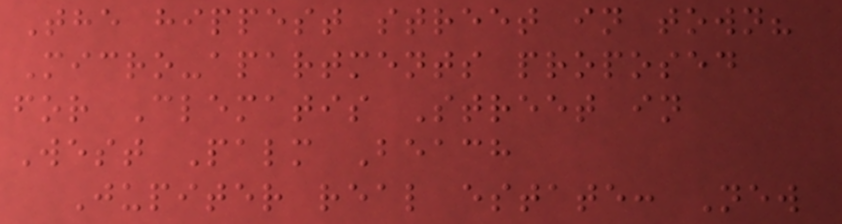The hippest street in town?
Micro-apartments proposed
for Clematis Street in
West Palm Beach
Jupiter real estate: New
